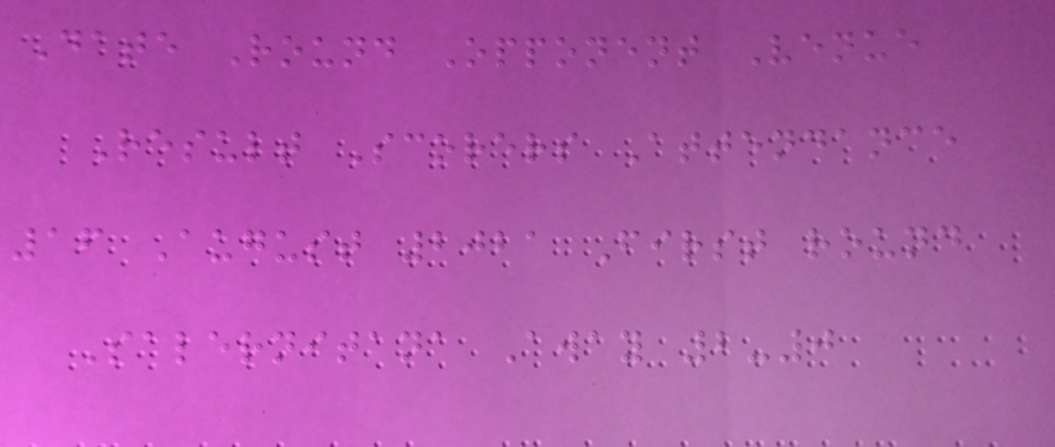Date Round Opponent Venue
Result Scorers Attendance
16 August 2021 First round
Salernitana Away 2-0
